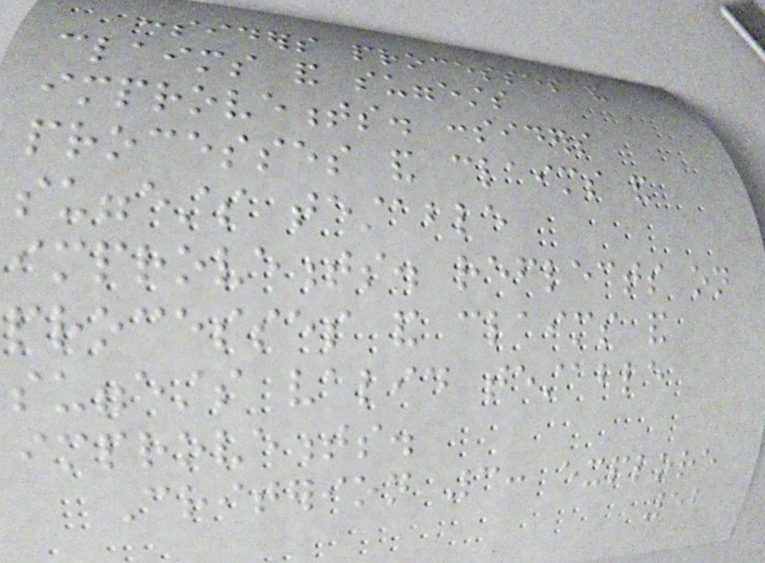considers processes and
claims and suggests
improvements. considers
processes and claims and
suggests testable
improvements. reflects on
processes and claims and
suggests valid testable
improvements.
Criterion 3: explore
52
